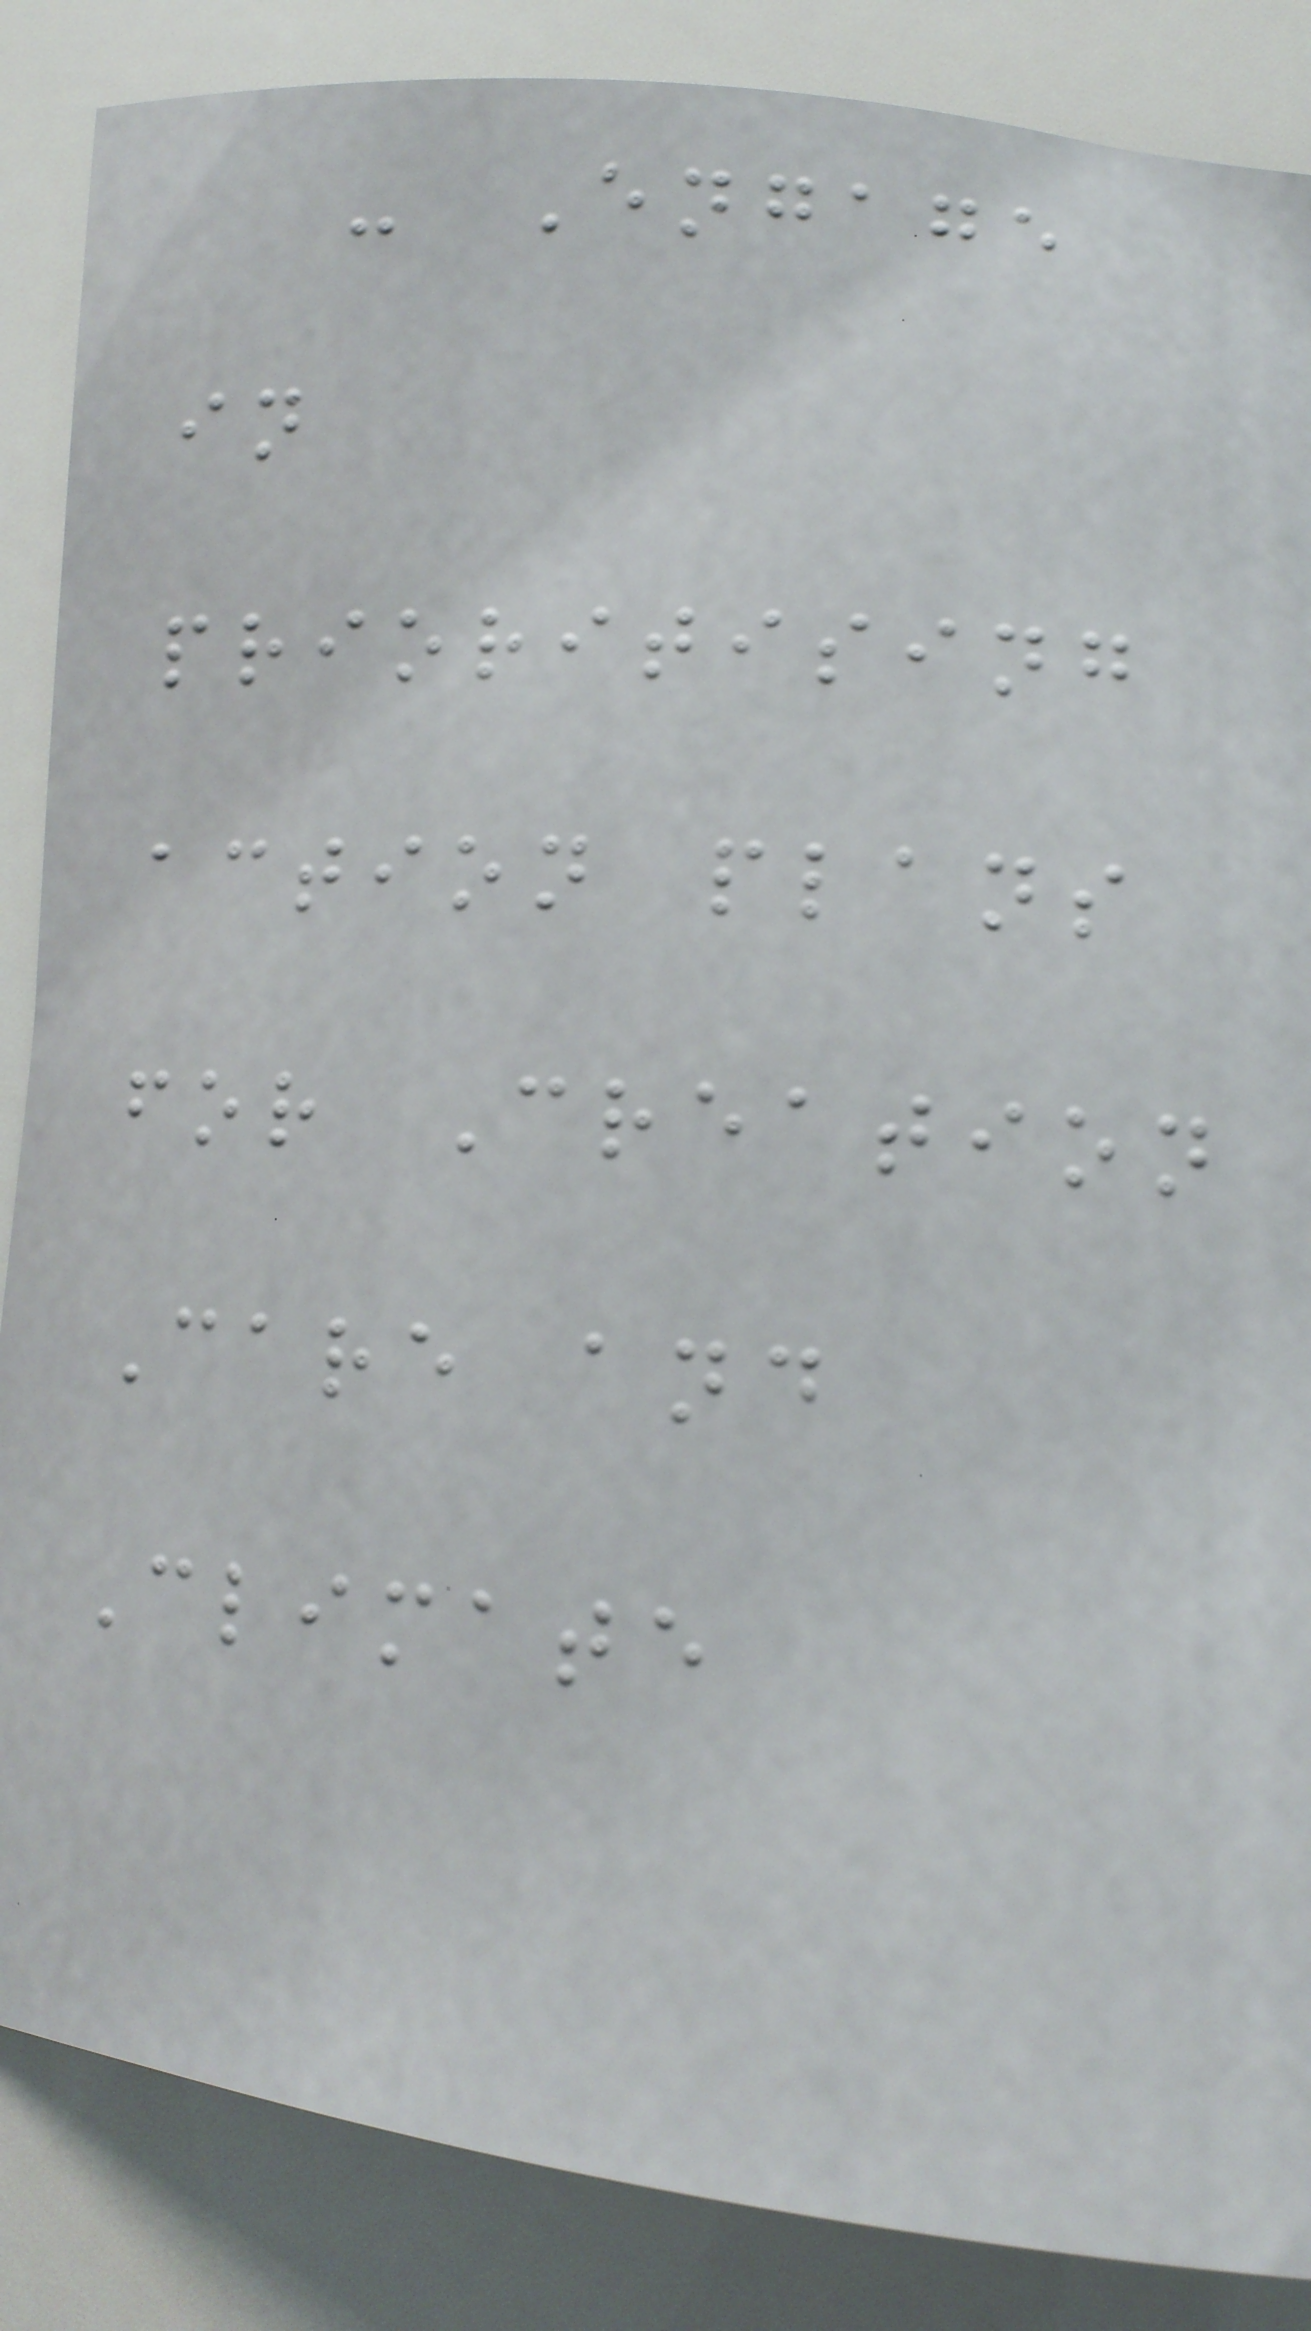- Engage
in
prioritising
action plans
for Creation
Care and
Climate
